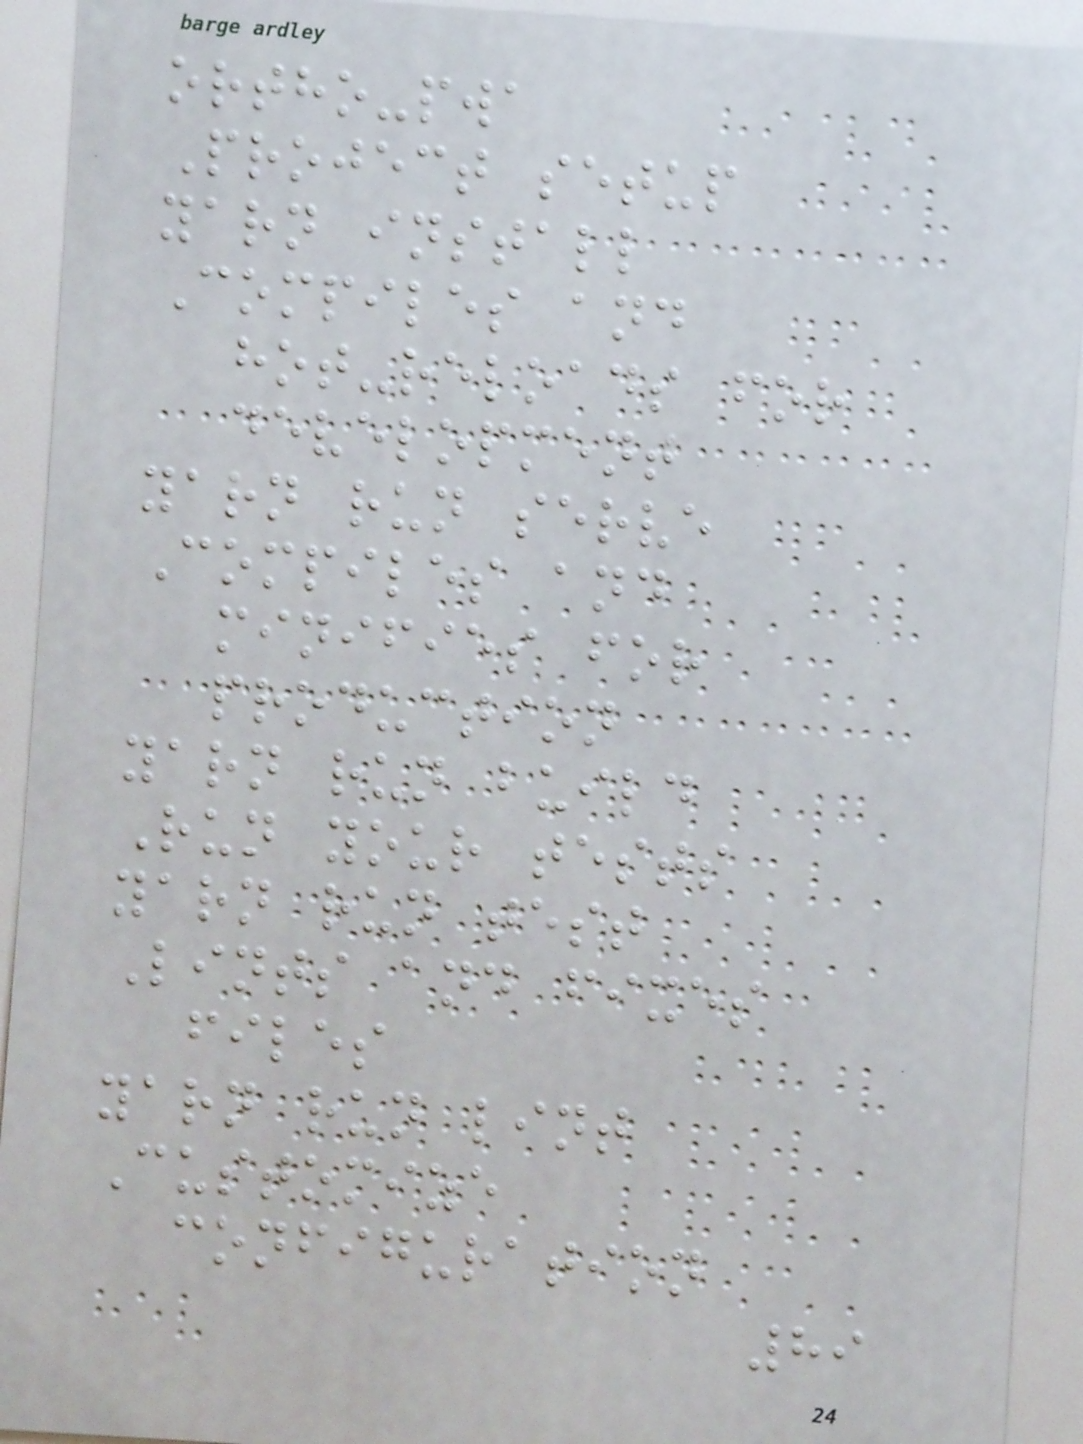ortho-pwa
Project setup
yarn install
Compiles and
hot-reloads for
development
yarn run serve
Compiles and
minifies for
production
yarn run build
Run your tests
yarn run test
Lints and fixes
files
yarn run lint
Customize
configuration
89
